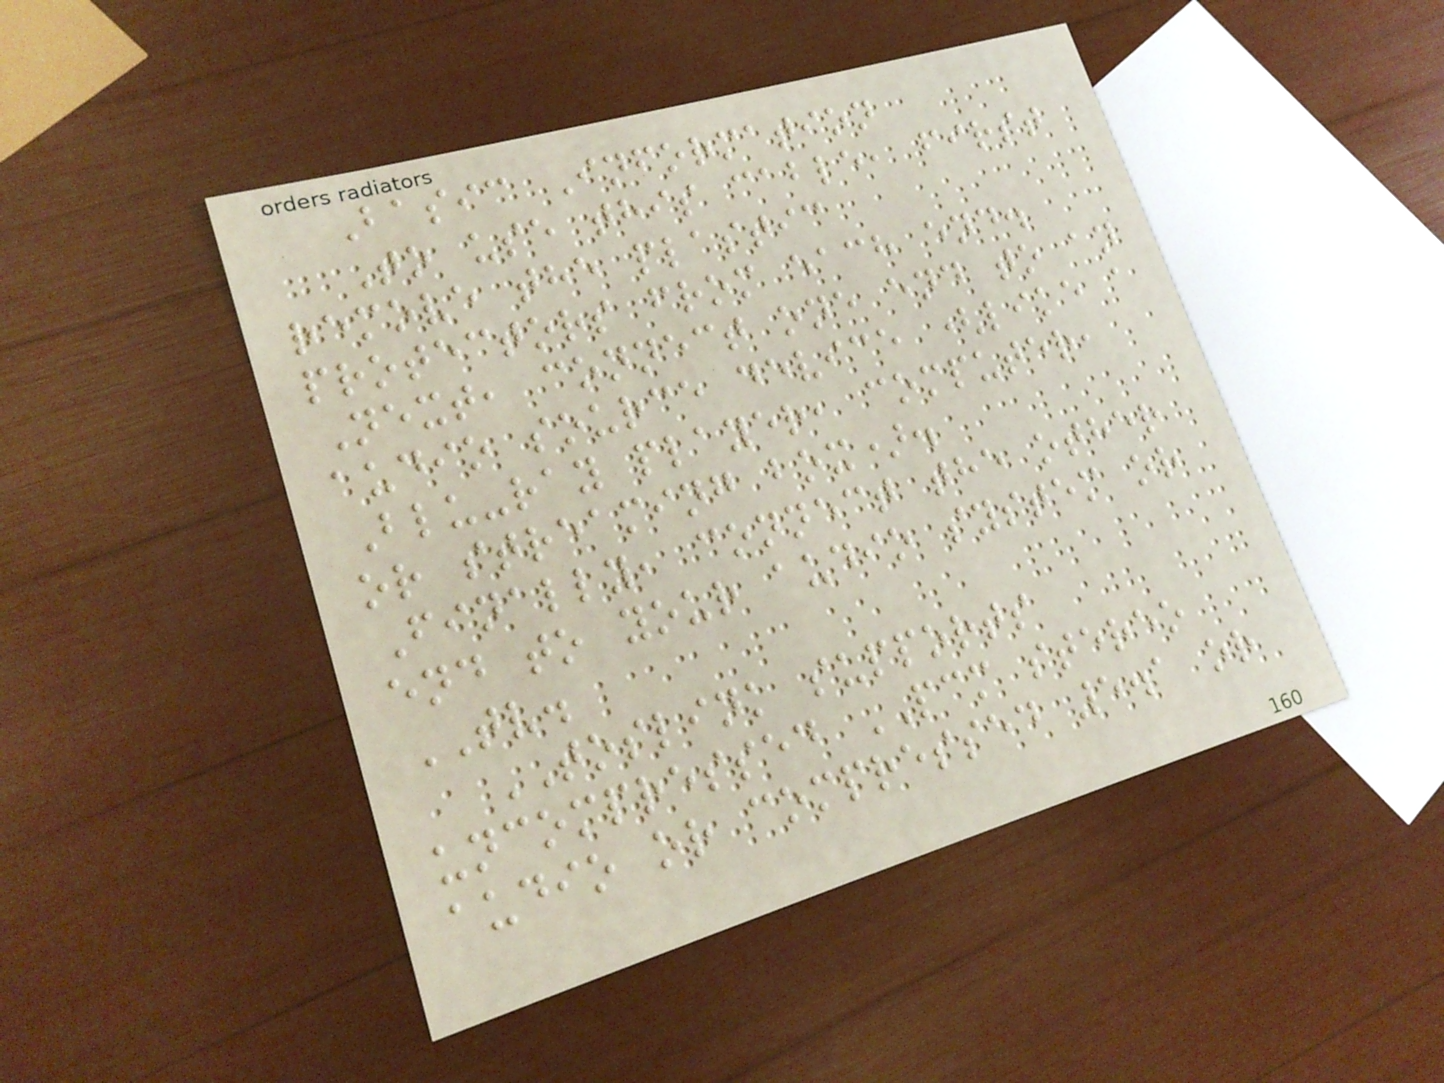Basic Information
To use this cable, first
remove the plastic
protectors from each end.
Next, connect one end to an
audio source device (like a
Blu-ray player, computer,
or streaming box).
Finally, connect the other
end to your audio system or
TV.
TOSLINK supports
uncompressed PCM stereo
audio or compressed 5.1 or
